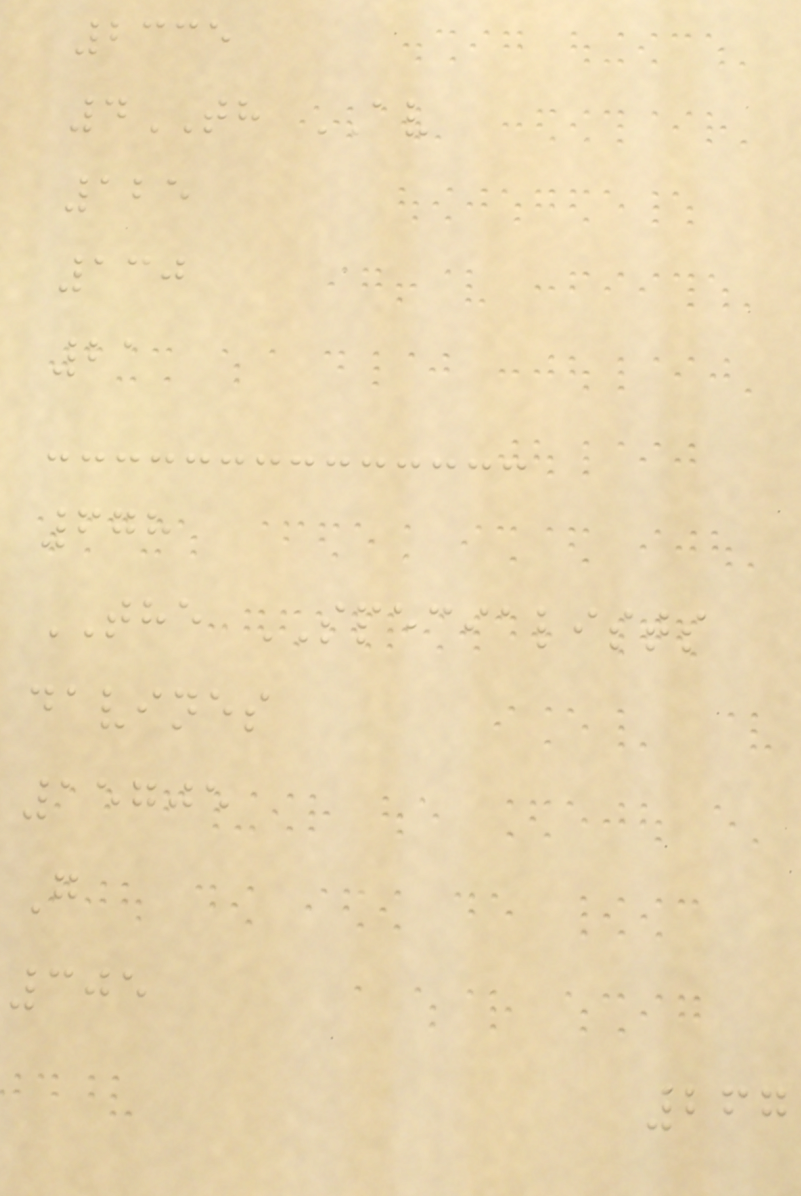2335
4TH AV
125
130
21
678
THE SPECIALISTS
davines
15705
G
305
267
